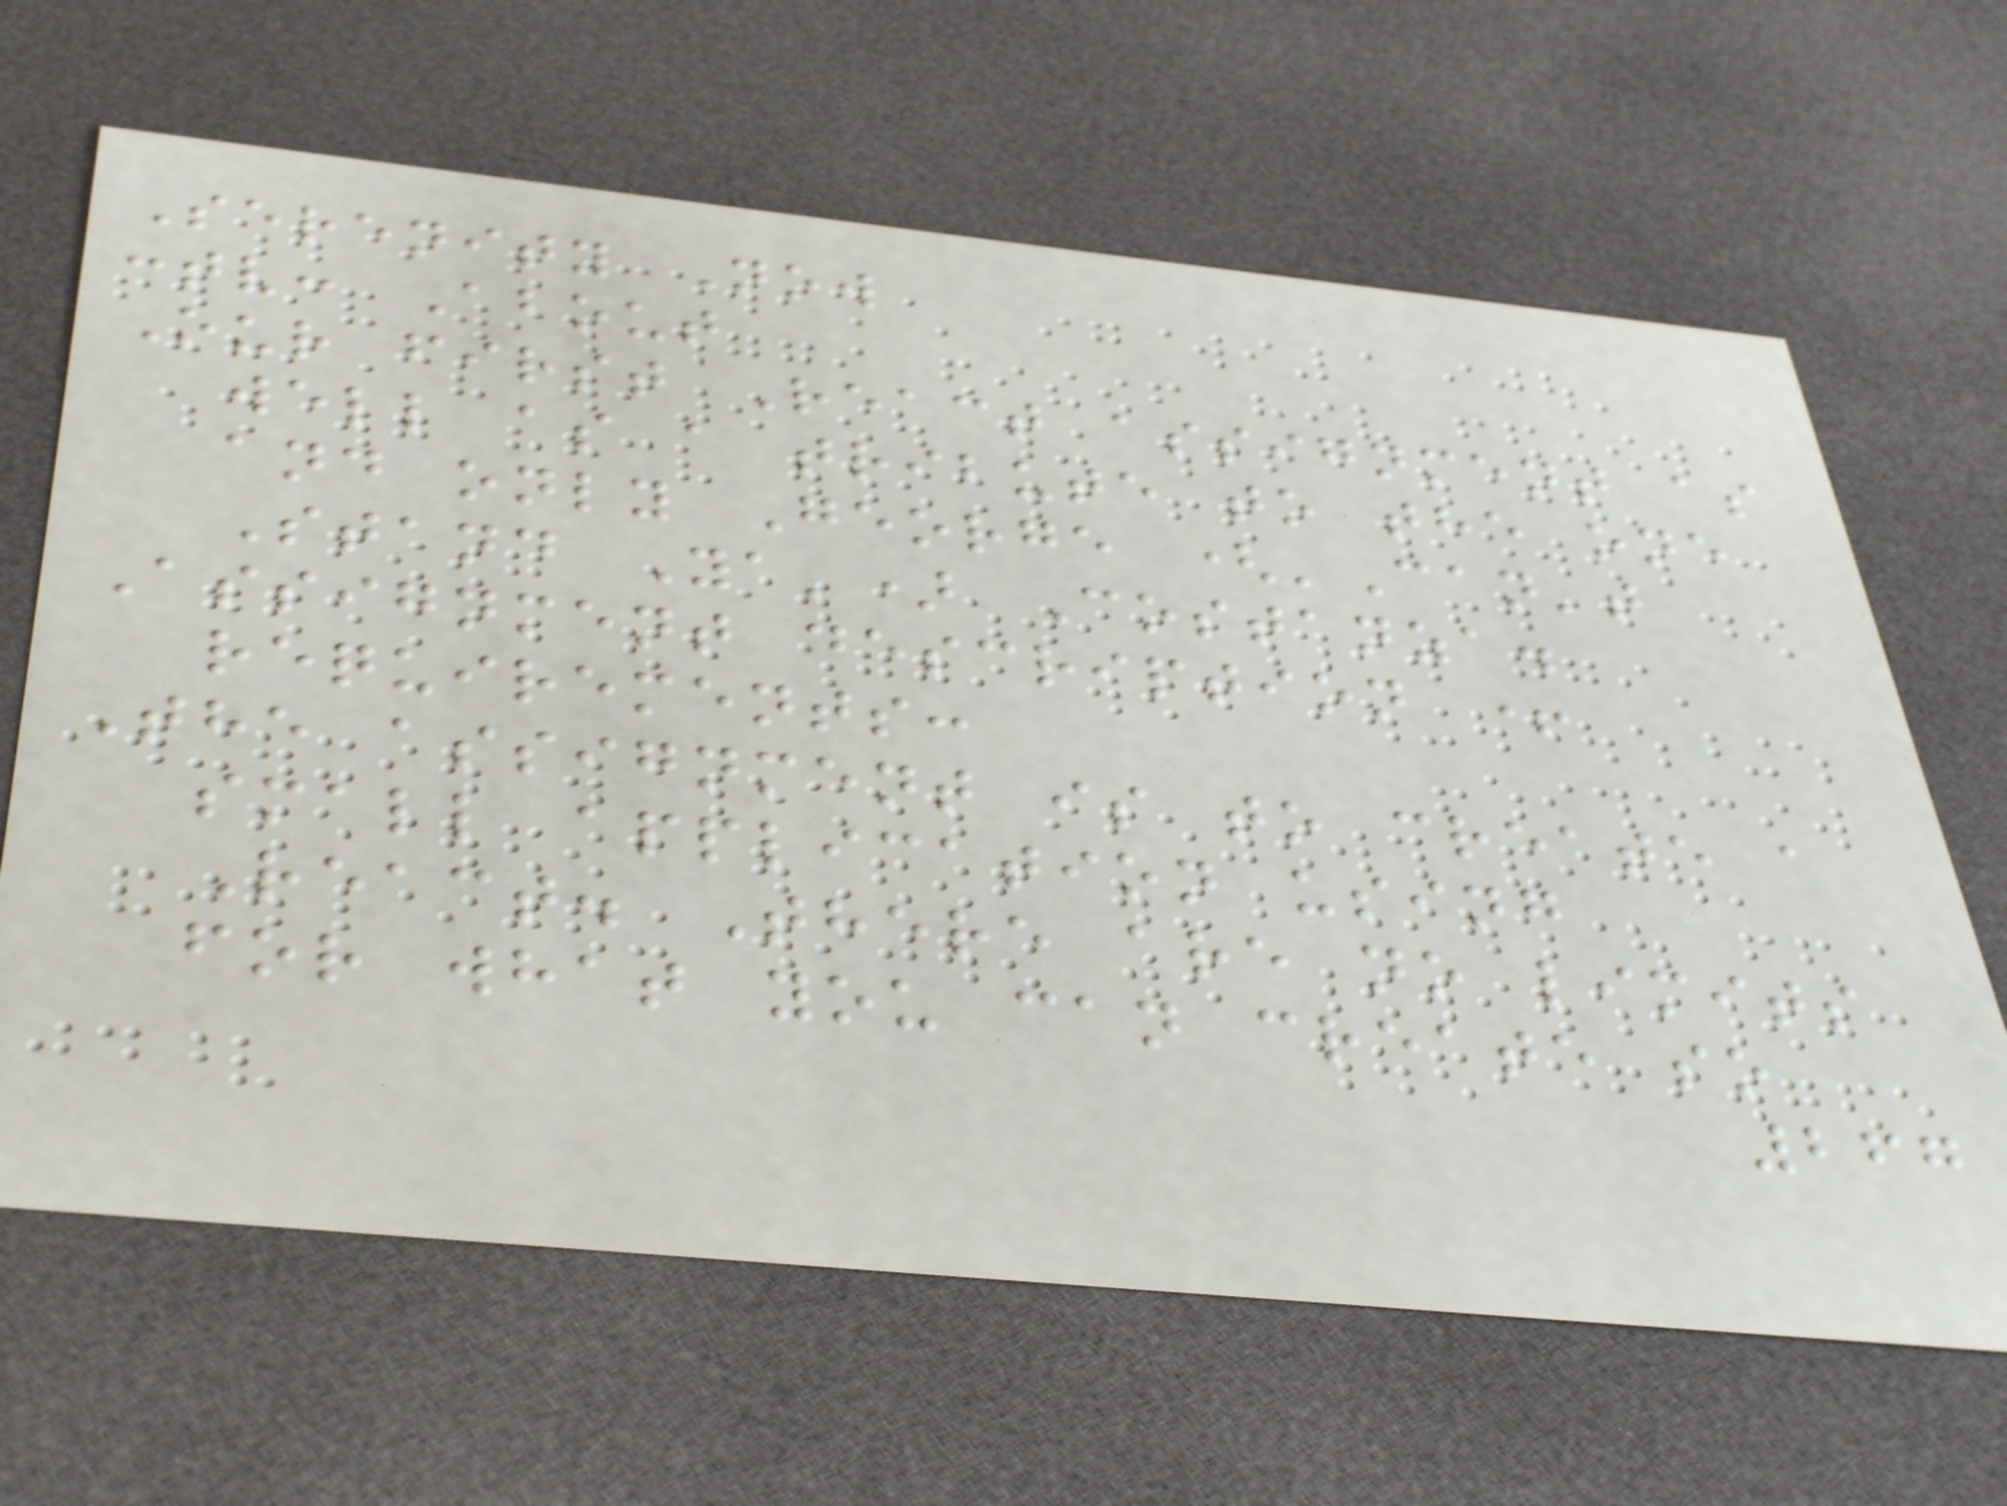Serenity Now
:tv: About
Our first React assignment as
well as a tribute to the one
and only George ('Can't
Stand Ya') Costanza.
Assignment description +
requirements:
The assignment is to create a
small application using
React. There are no limits
for what you can create so
267
